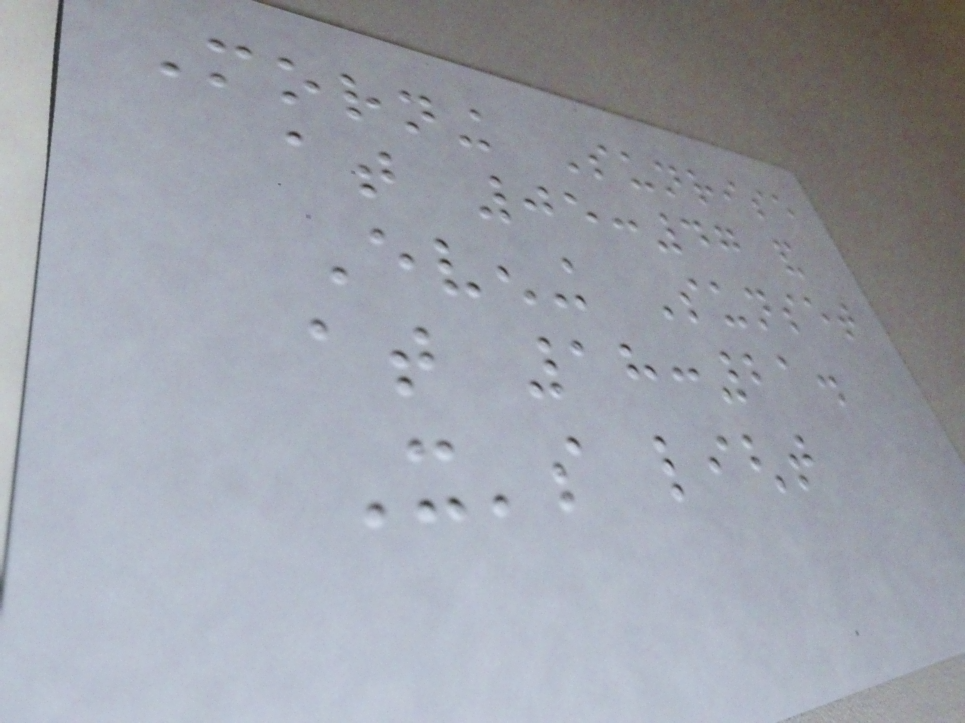Morning Sunrise
at 05:47 and
Evening Sunset
at 18:21.
It's light
